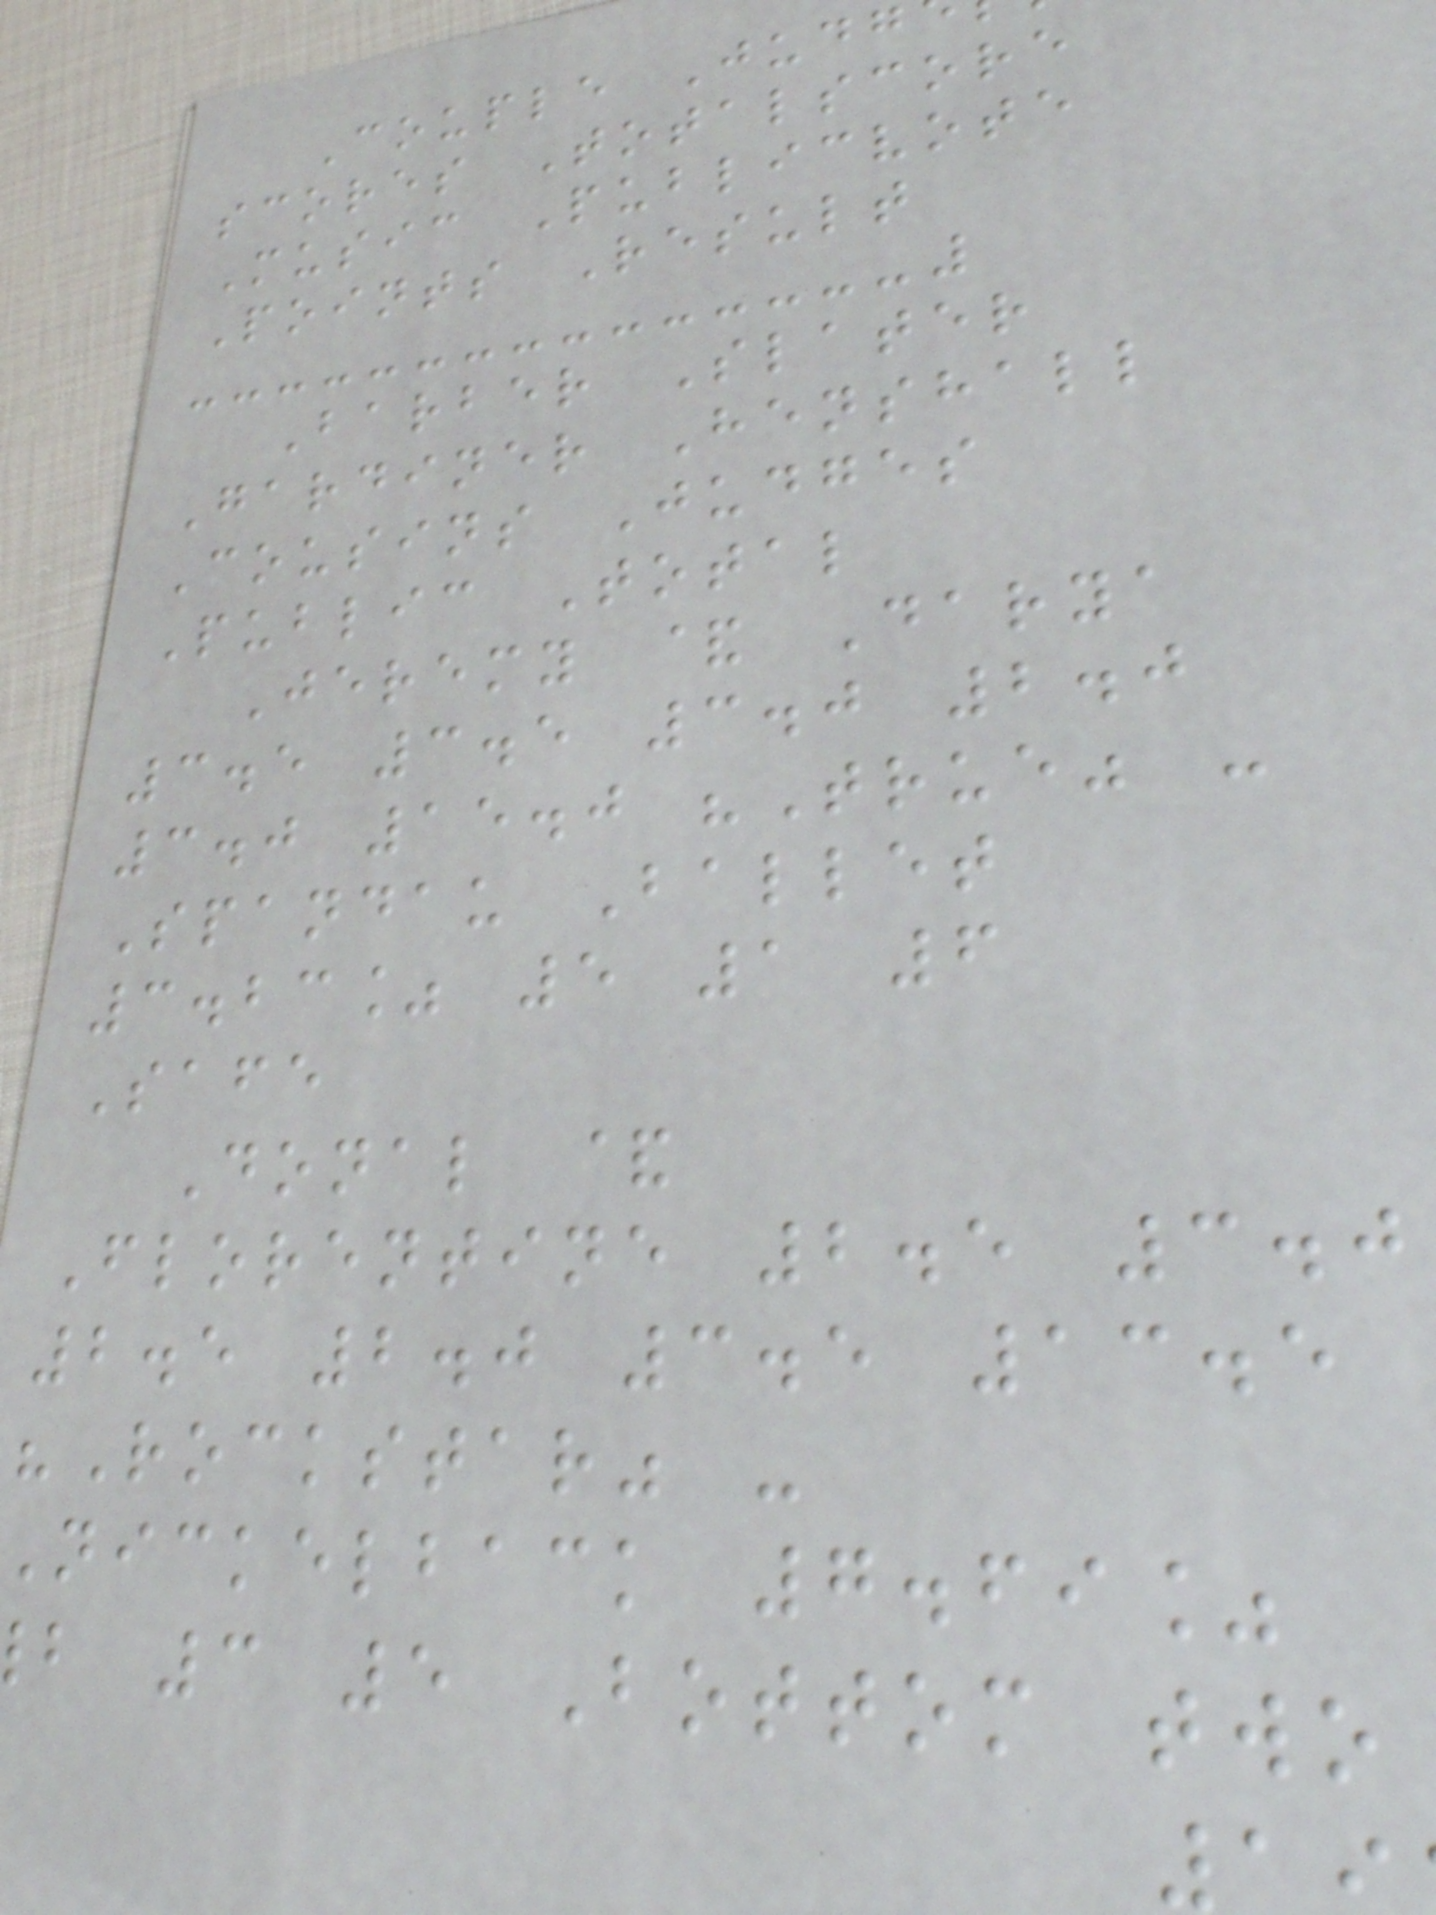Couple Judg
scores Totalscore
Music Publicvote
Points Result
Barber Slater
Gardiner Henshall
Cousins Judges
Public Total
Jeremy & Darya
3.5 3.5 3.0 2.0
3.0 15.0 "True" -
Spandau Ballet
3.23% 5 1 6
Safe
Donal &
Florentine 2.5 3.0
2.5 2.0 3.5 13.5
"Rockstar" -
nickelback 7.69%
b 3 5 Bottom two
